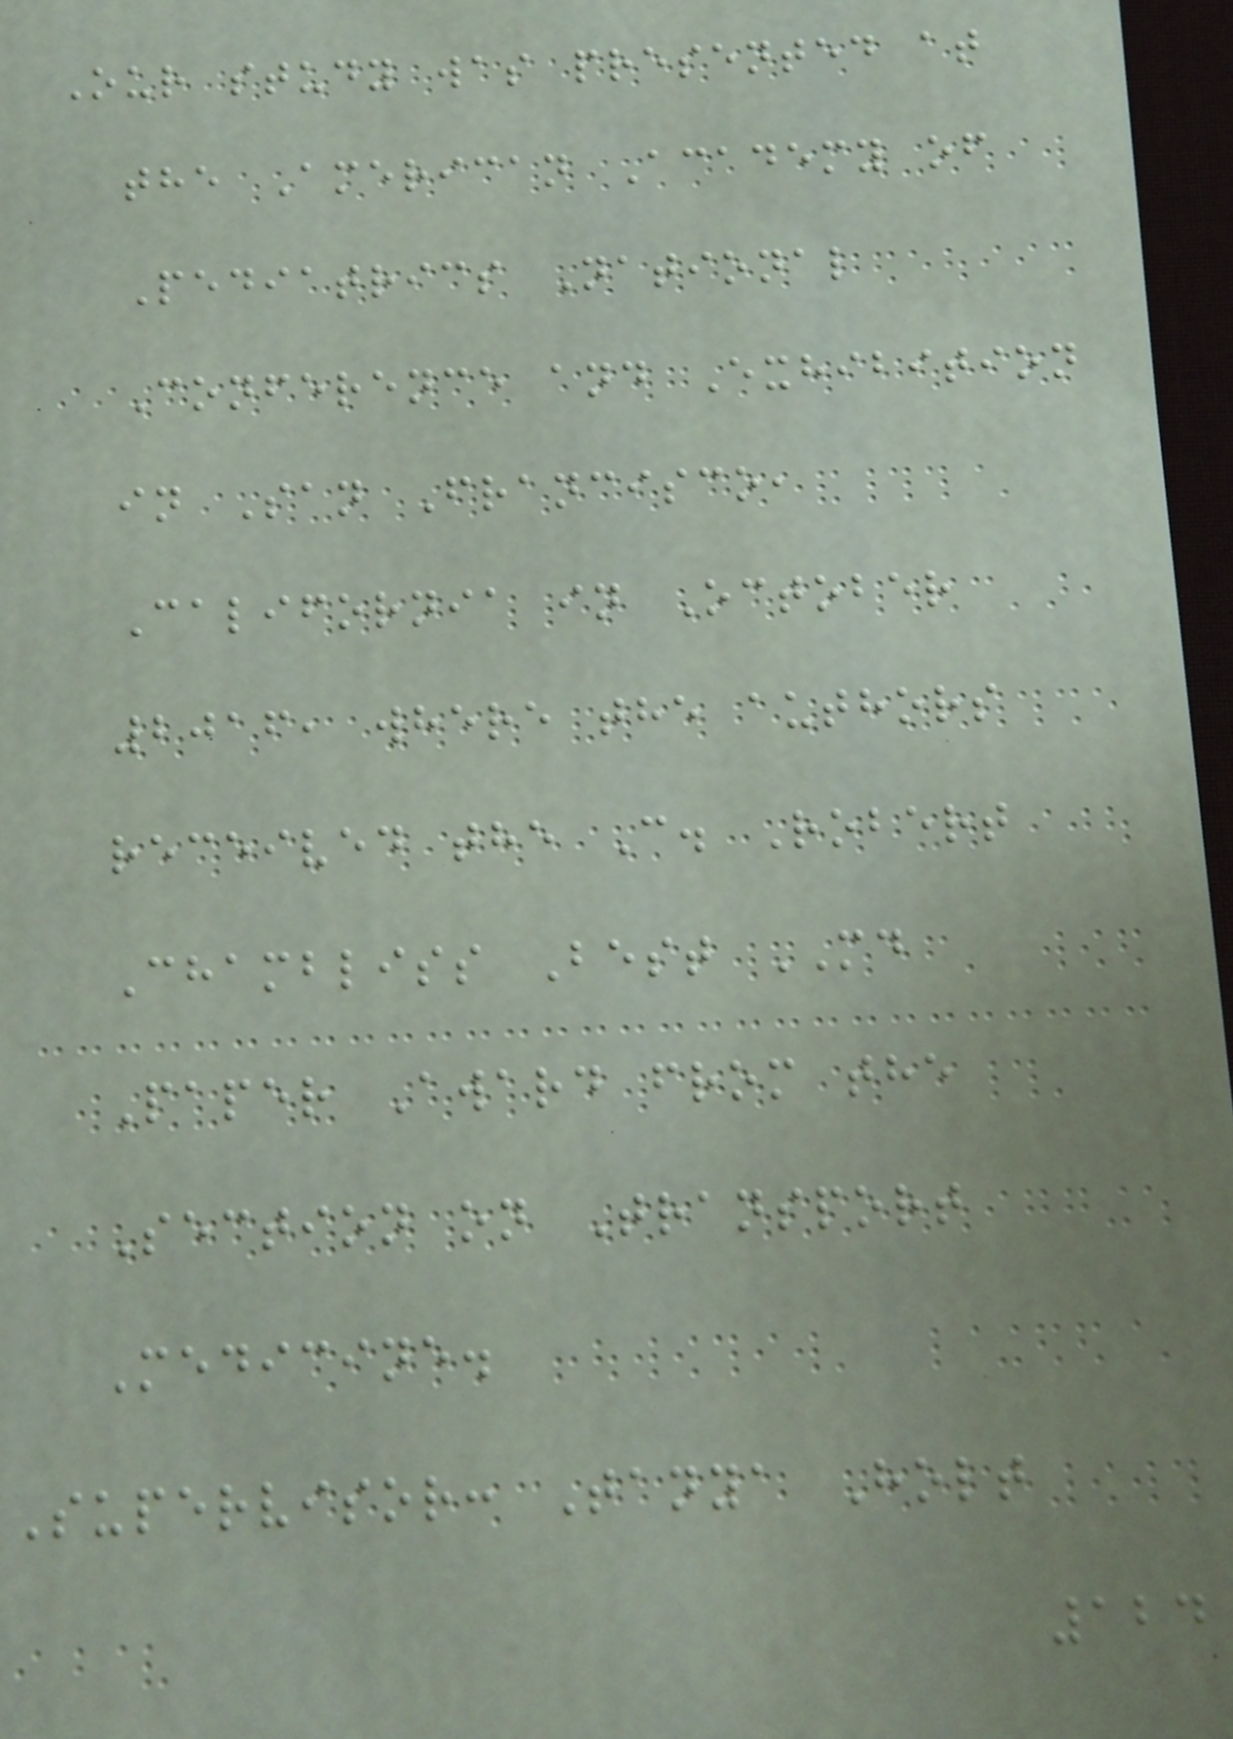Our study was presented at
the American Academy of
Pediatrics National
Conference and Exhibition
in San Francisco,
California in October
2016, where the authors
received the C. Robert
Chambliss Best MD
Paper Award from the
Section on Transport
Medicine.
Supervisor: Tanya Holt
124
